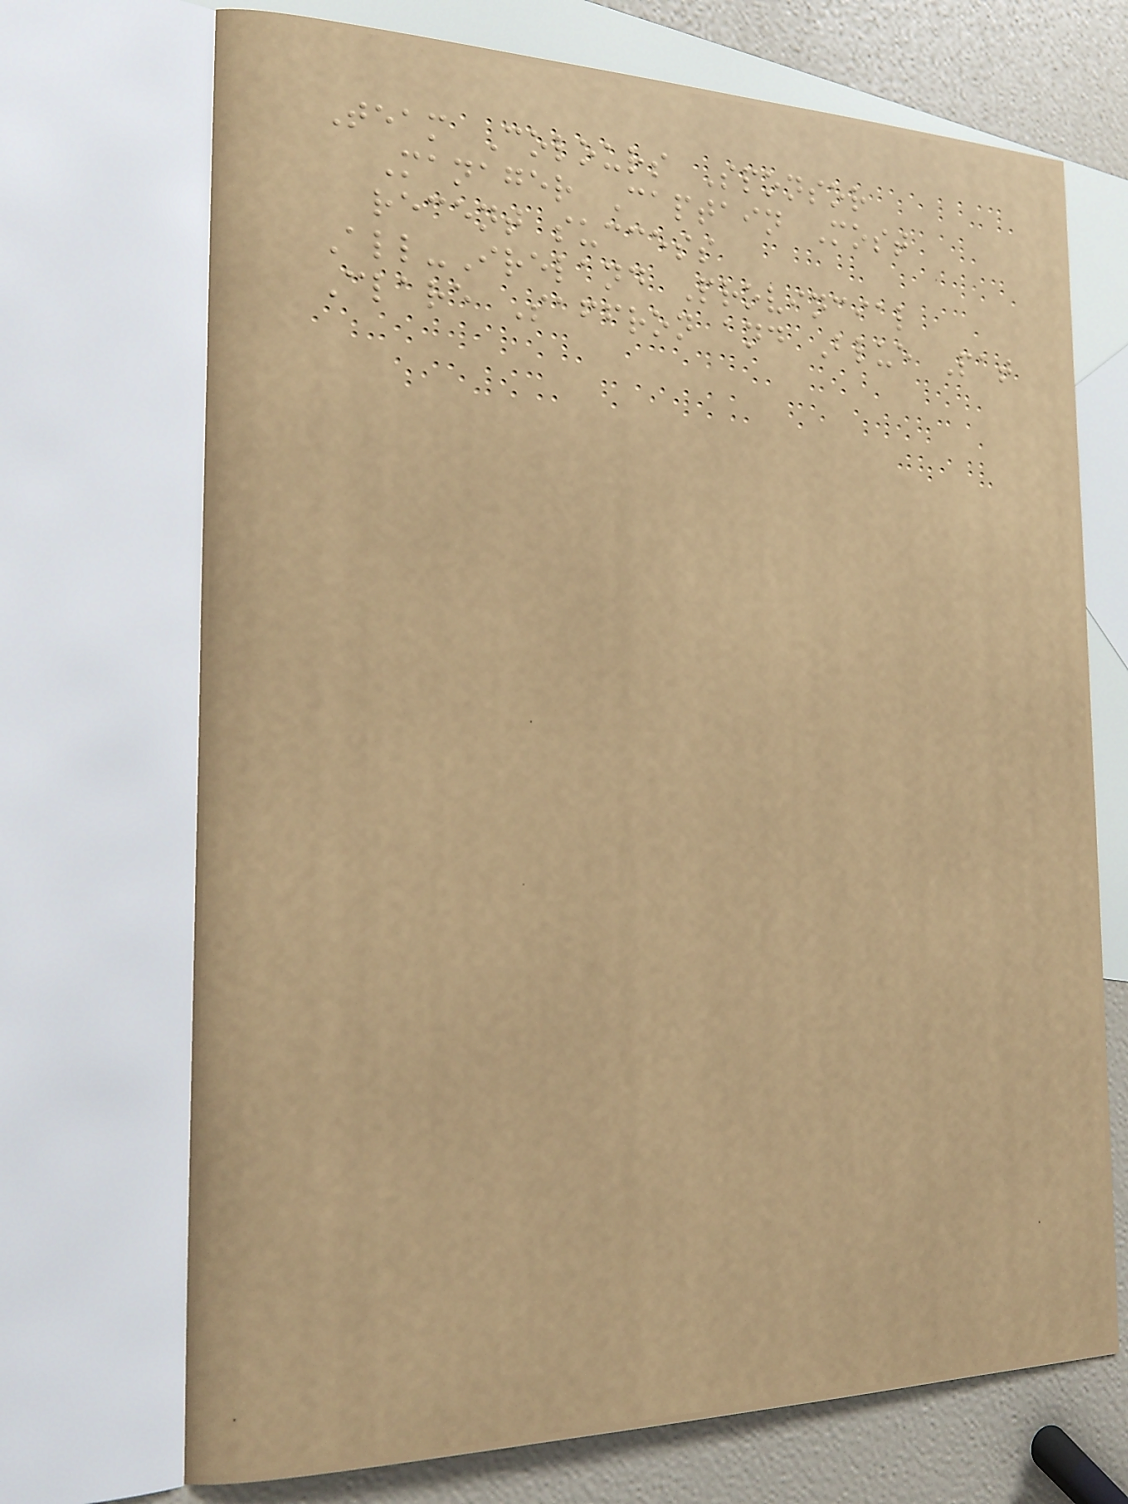Team Colours Sponsor
Manager Captain Most
recent success
All-Ireland Provincial
Clare Saffron and Blue Pat
